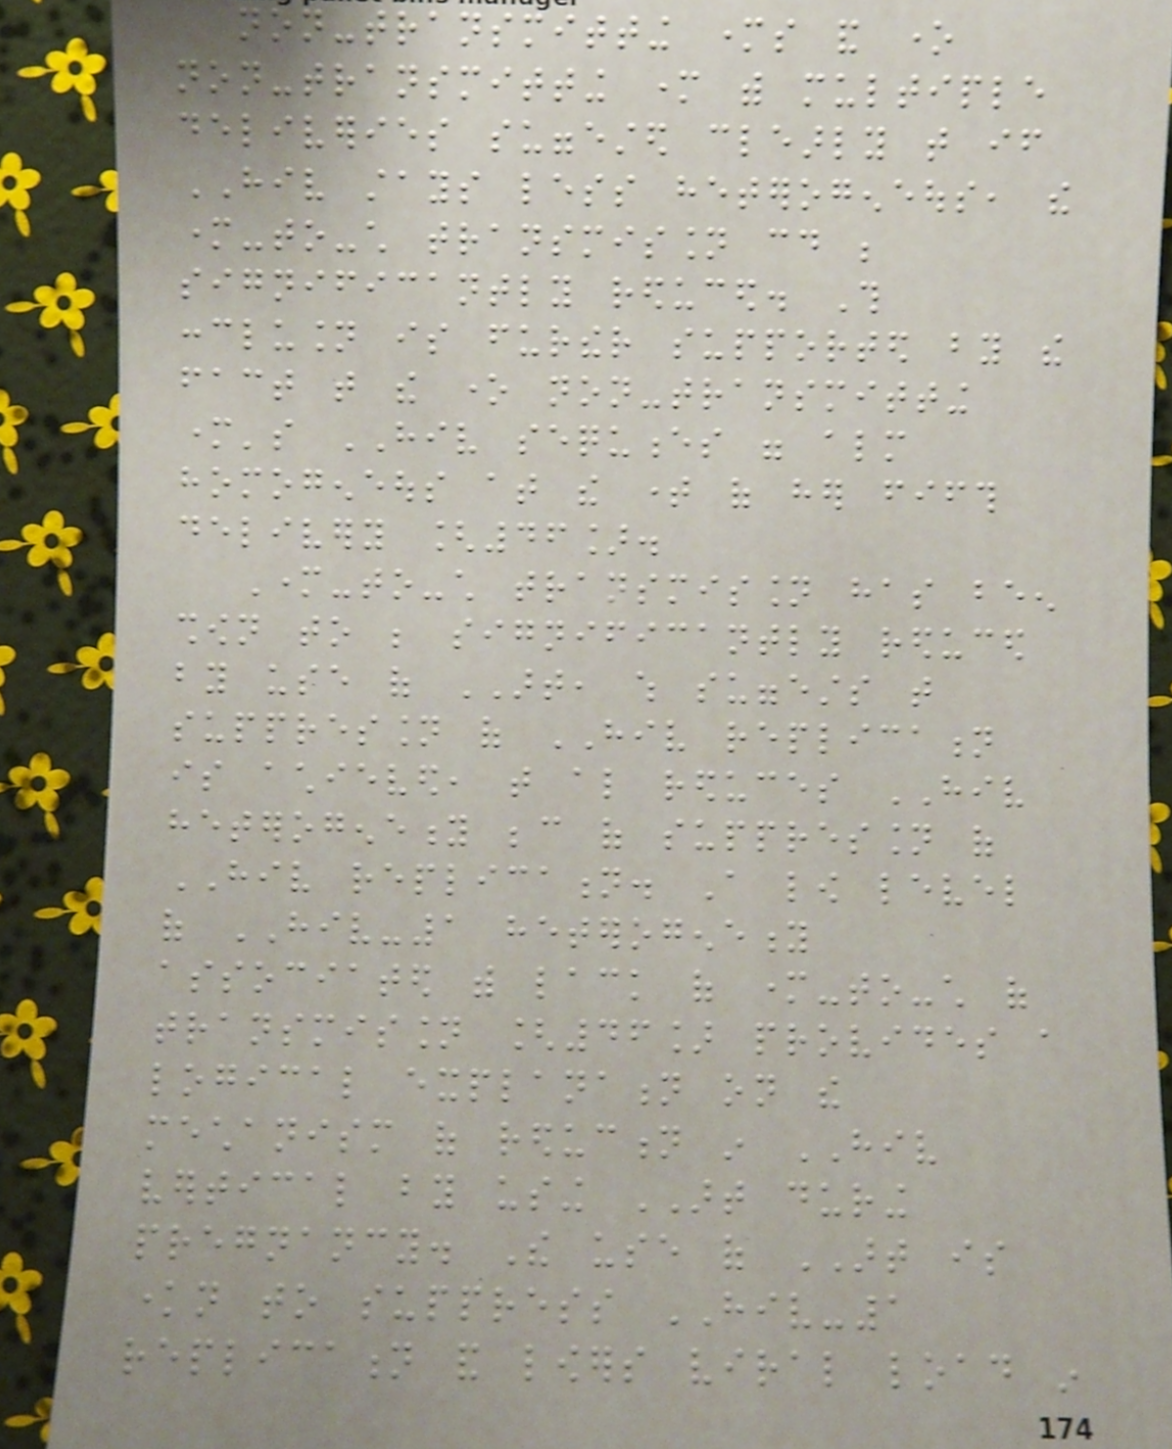non-transmitting mothers and one
non-transmitting mother with multiple
deliveries suggested clearly that if
HIV stays less heterogeneous, the
mother-to-child transmission could be
significantly reduced. This
conclusion is further supported by the
fact that the one non-transmitting
mother's HIV sequences were almost
homogeneous at the time of her fifth
delivery [46].
Mother-to-child transmission has been
shown to be significantly reduced
by use of ART, which suggests that
suppression of HIV replication
is achieved, that also reduces HIV
heterogeneity because of suppression of
HIV replication. A low level
of HIV-1 heterogeneity
associated with lack of mother-to-child of
transmission [46] provides a
logical explanation on the
mechanism of reduction in HIV
vertical by using ART during
pregnancy. The use of ART is
known to suppress HIV-1
replication and lowers viral load in
